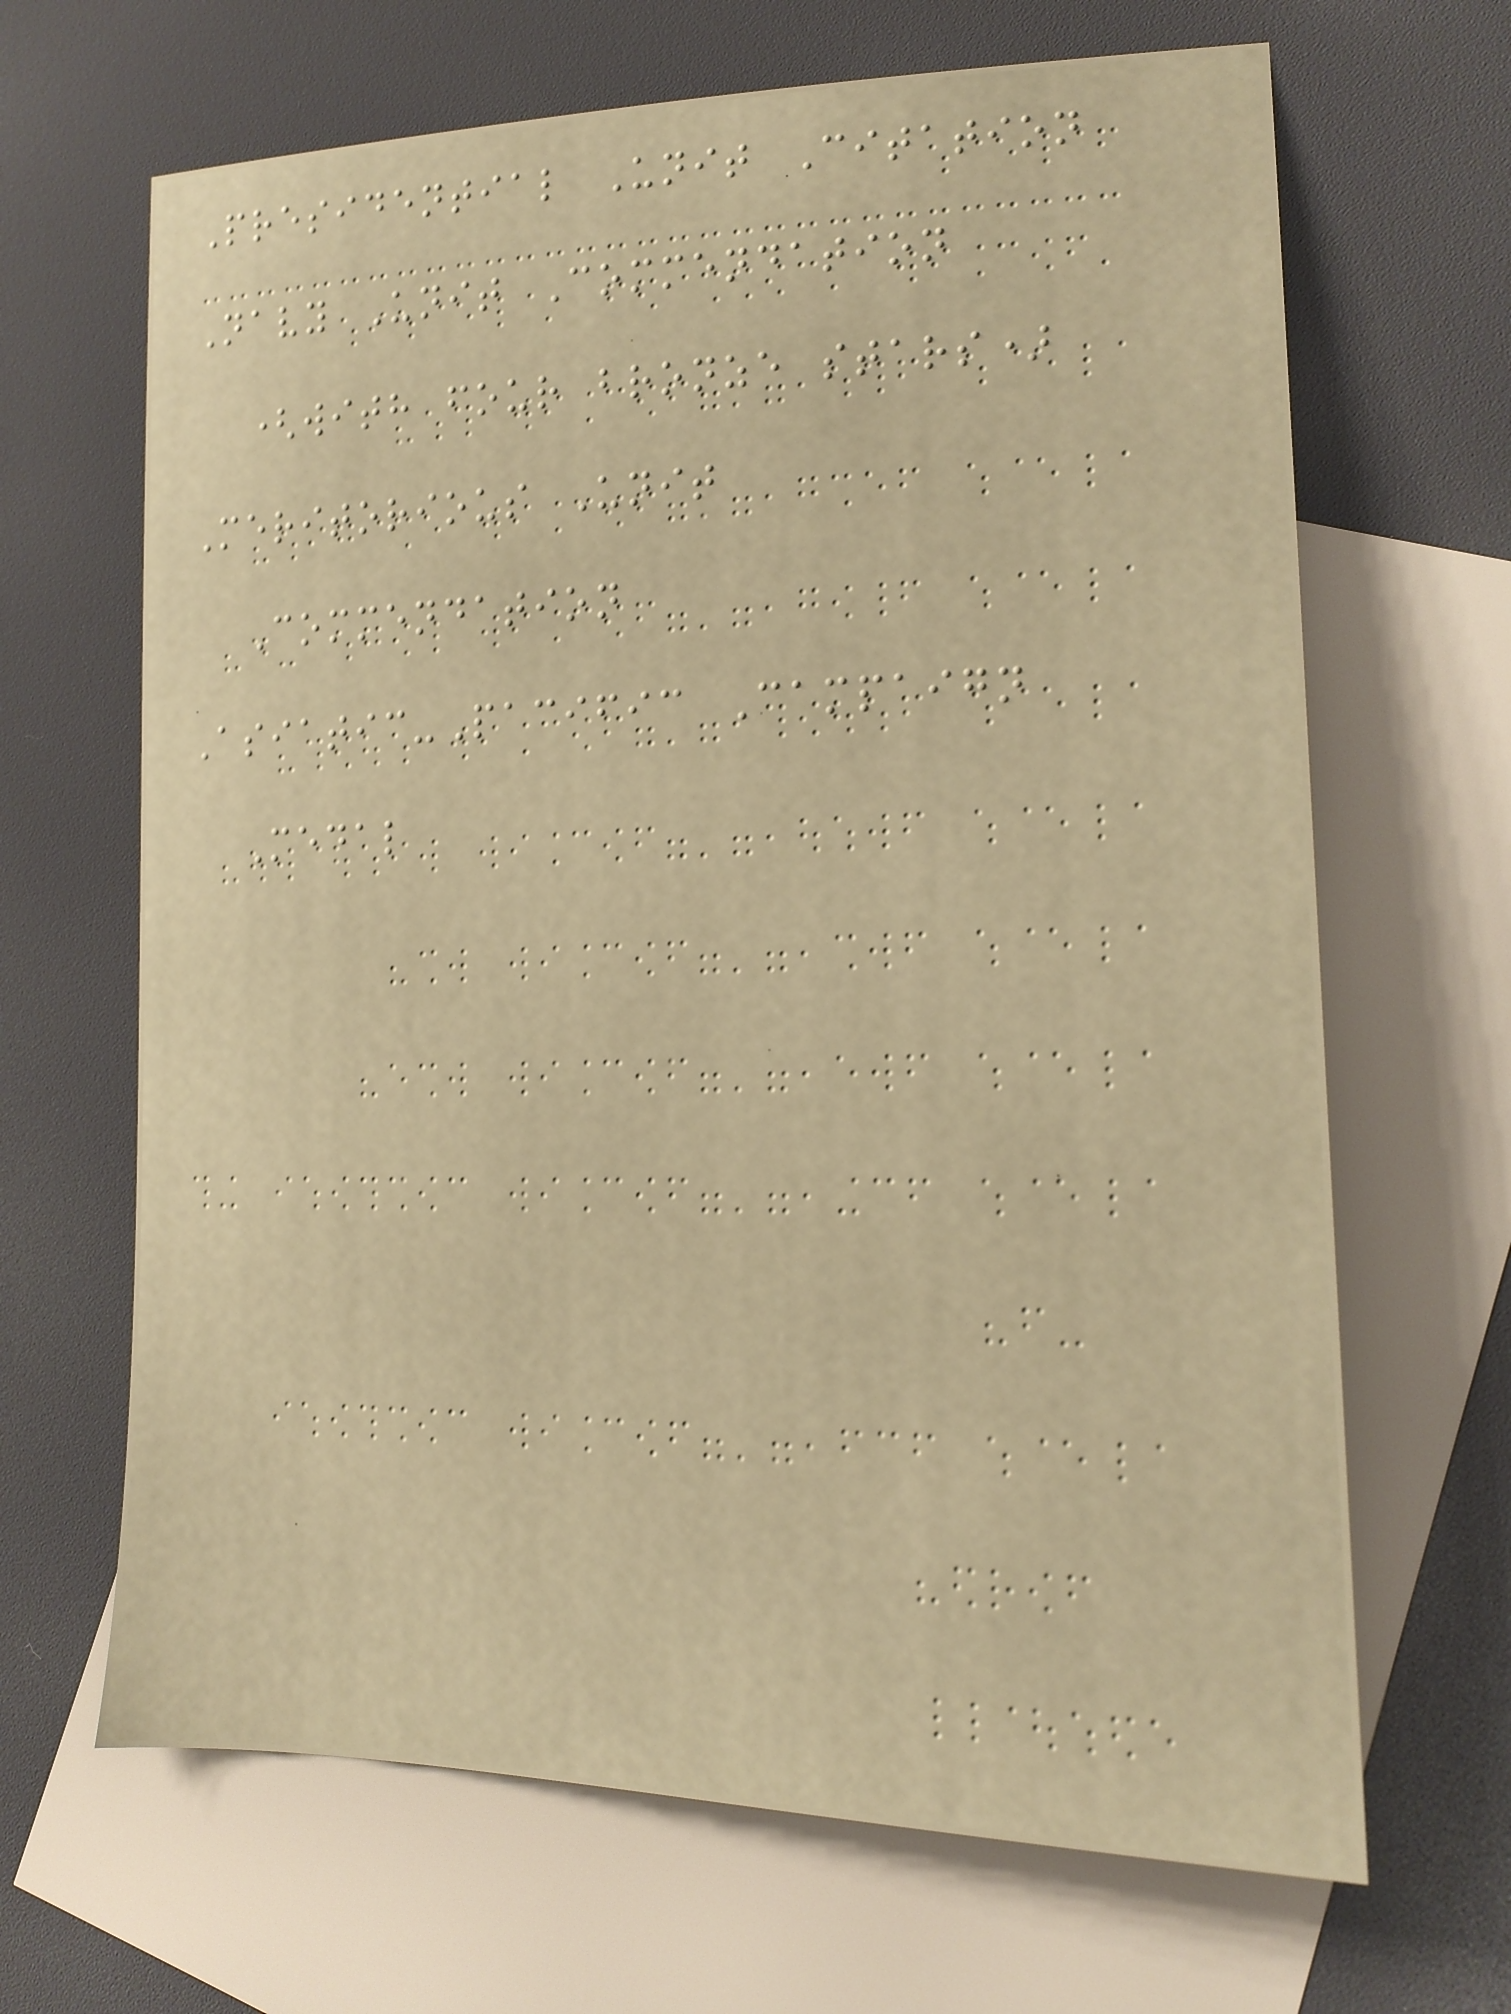Presidential Unit Citation
Navy Unit Commendation
(with four bronze stars)
Meritorious Unit
Commendation
Asiatic-Pacific Campaign
Medal
